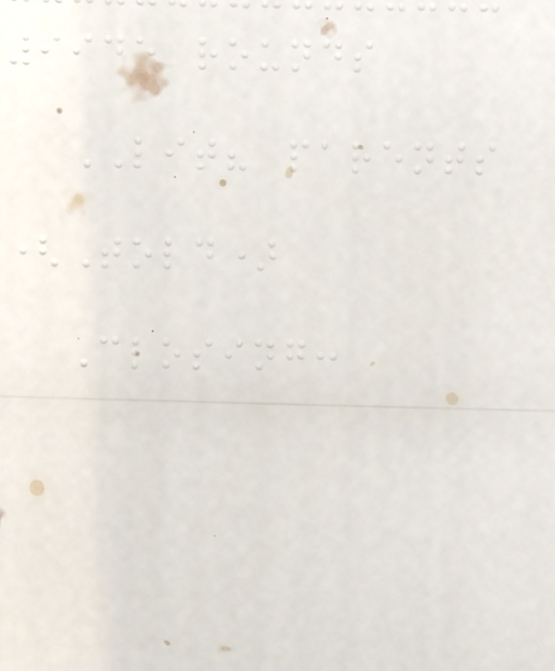9945 rounds
LIT? parents
(Told)
Closing:
